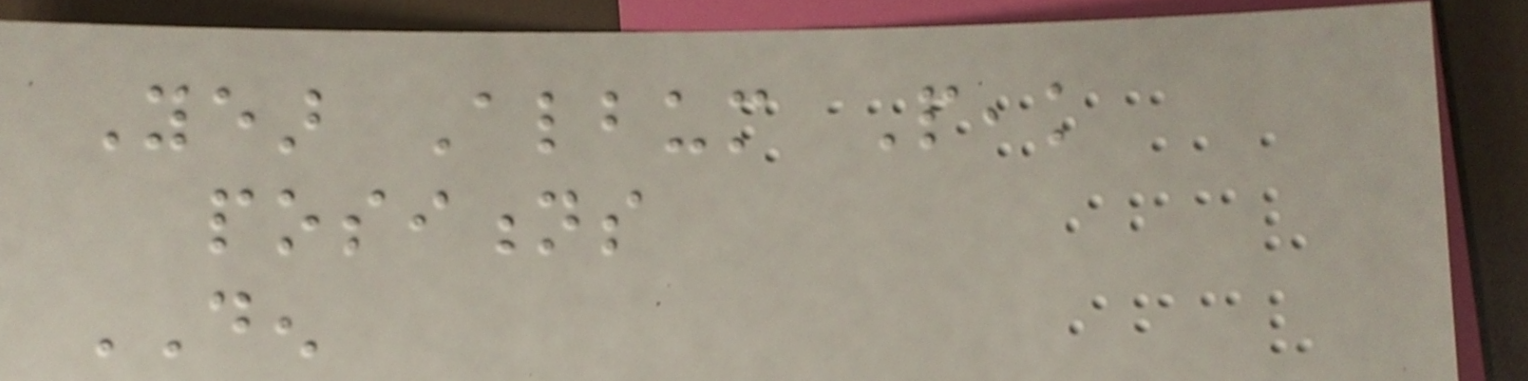Year Album Peak
positions
DEN
